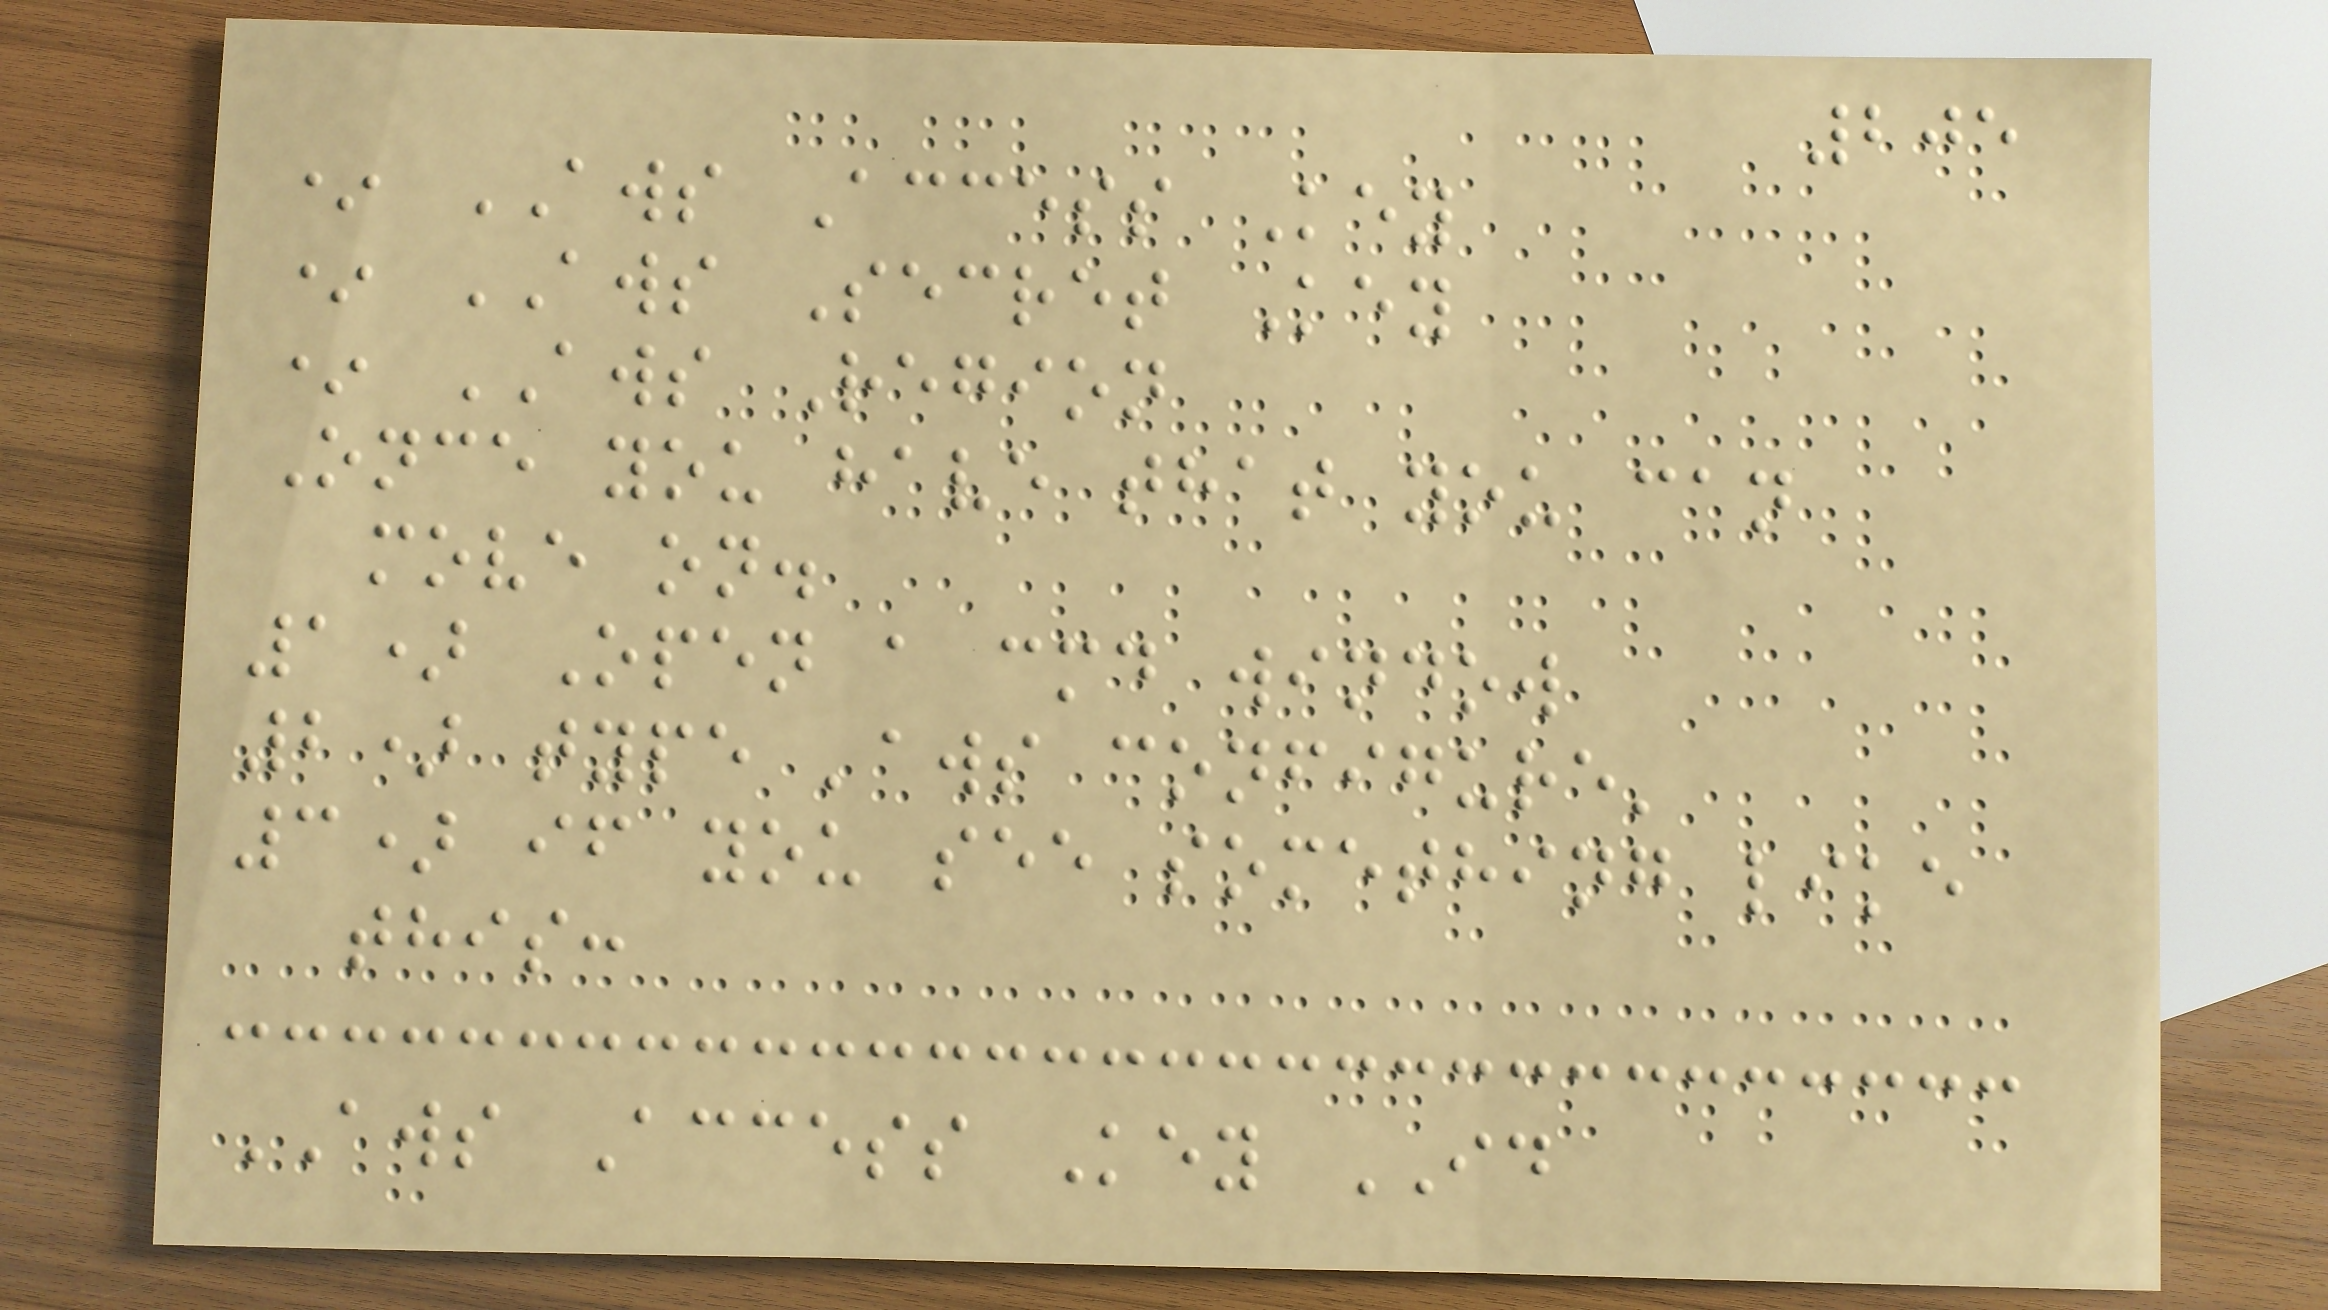205
* AWS Access Key
* AWS Secret Key
* AWS Region
Once you have that you can
move on.
1) Open a cmd window
2) type 'aws configure'
3) if you see something like
this:
AWS Access Key ID
